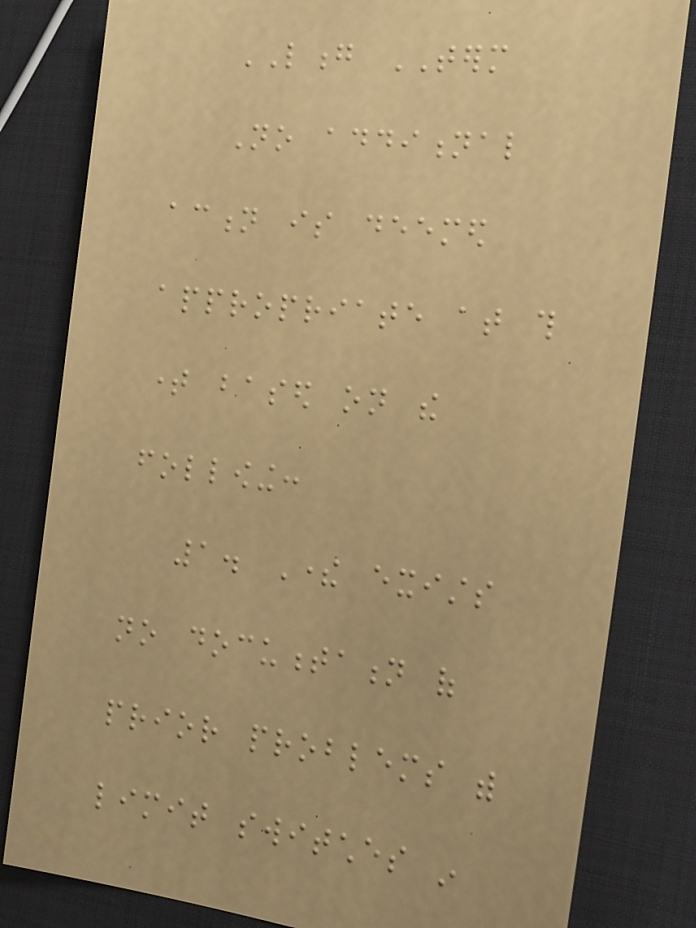LONG TERM
No additional
action is deemed
appropriate at this
time based on the
following:
1. There exists
no documentation of
prior problems with
limit switches in
